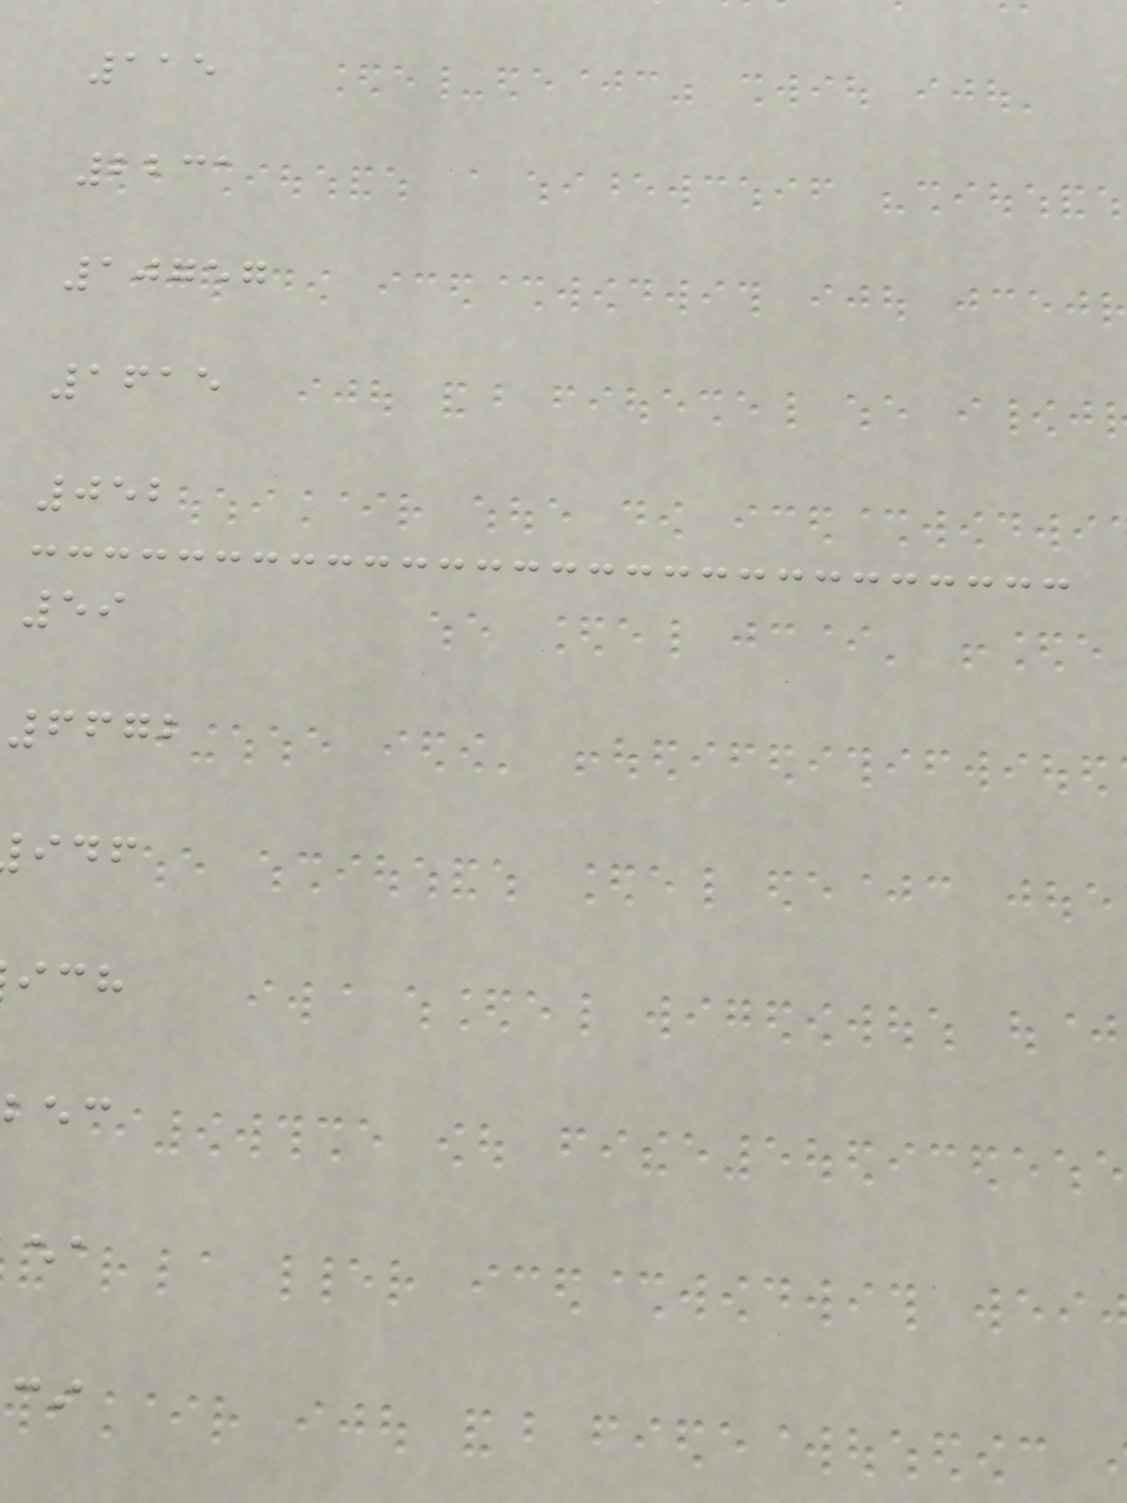115
2231
10757
1615
052
59
6672
